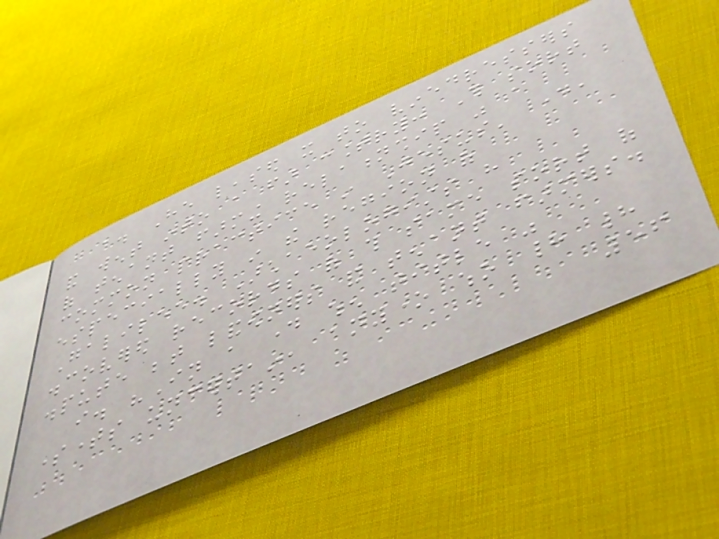a. He leased it to vinedressers
and went into a far country: This sort
of tenant farming relationship was a
common practice in Jesus' day,
especially in the region of
Galilee. Archaeologists have
discovered records of this same sort of
dispute between landowners and tenant farmers.
i. "In a day when title was
sometimes uncertain, anyone who had had
56
